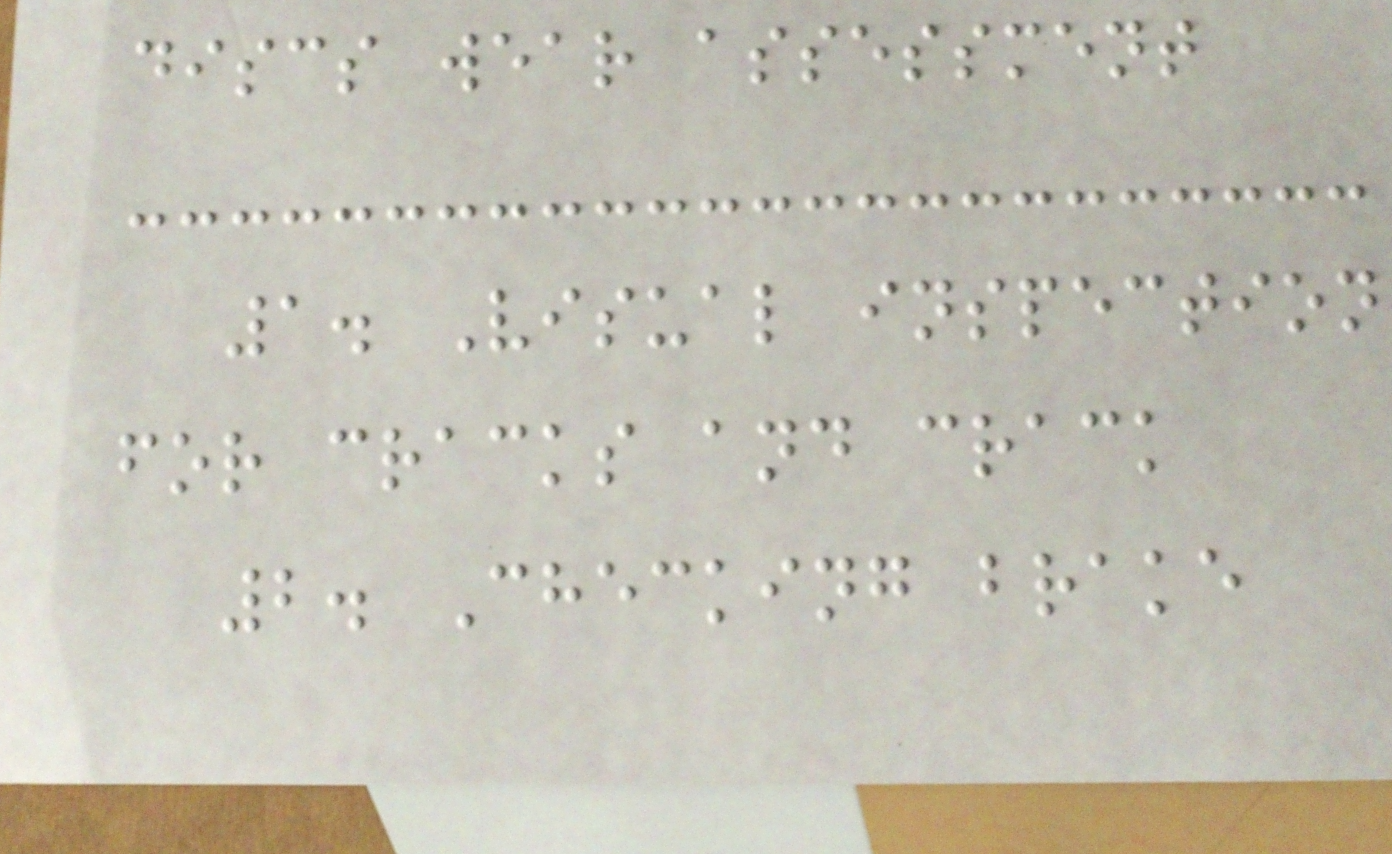discs wear assessment
1. Visual inspection
for cracks and crack
2. Checking brake
